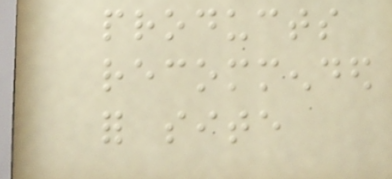products
recommended
for site
